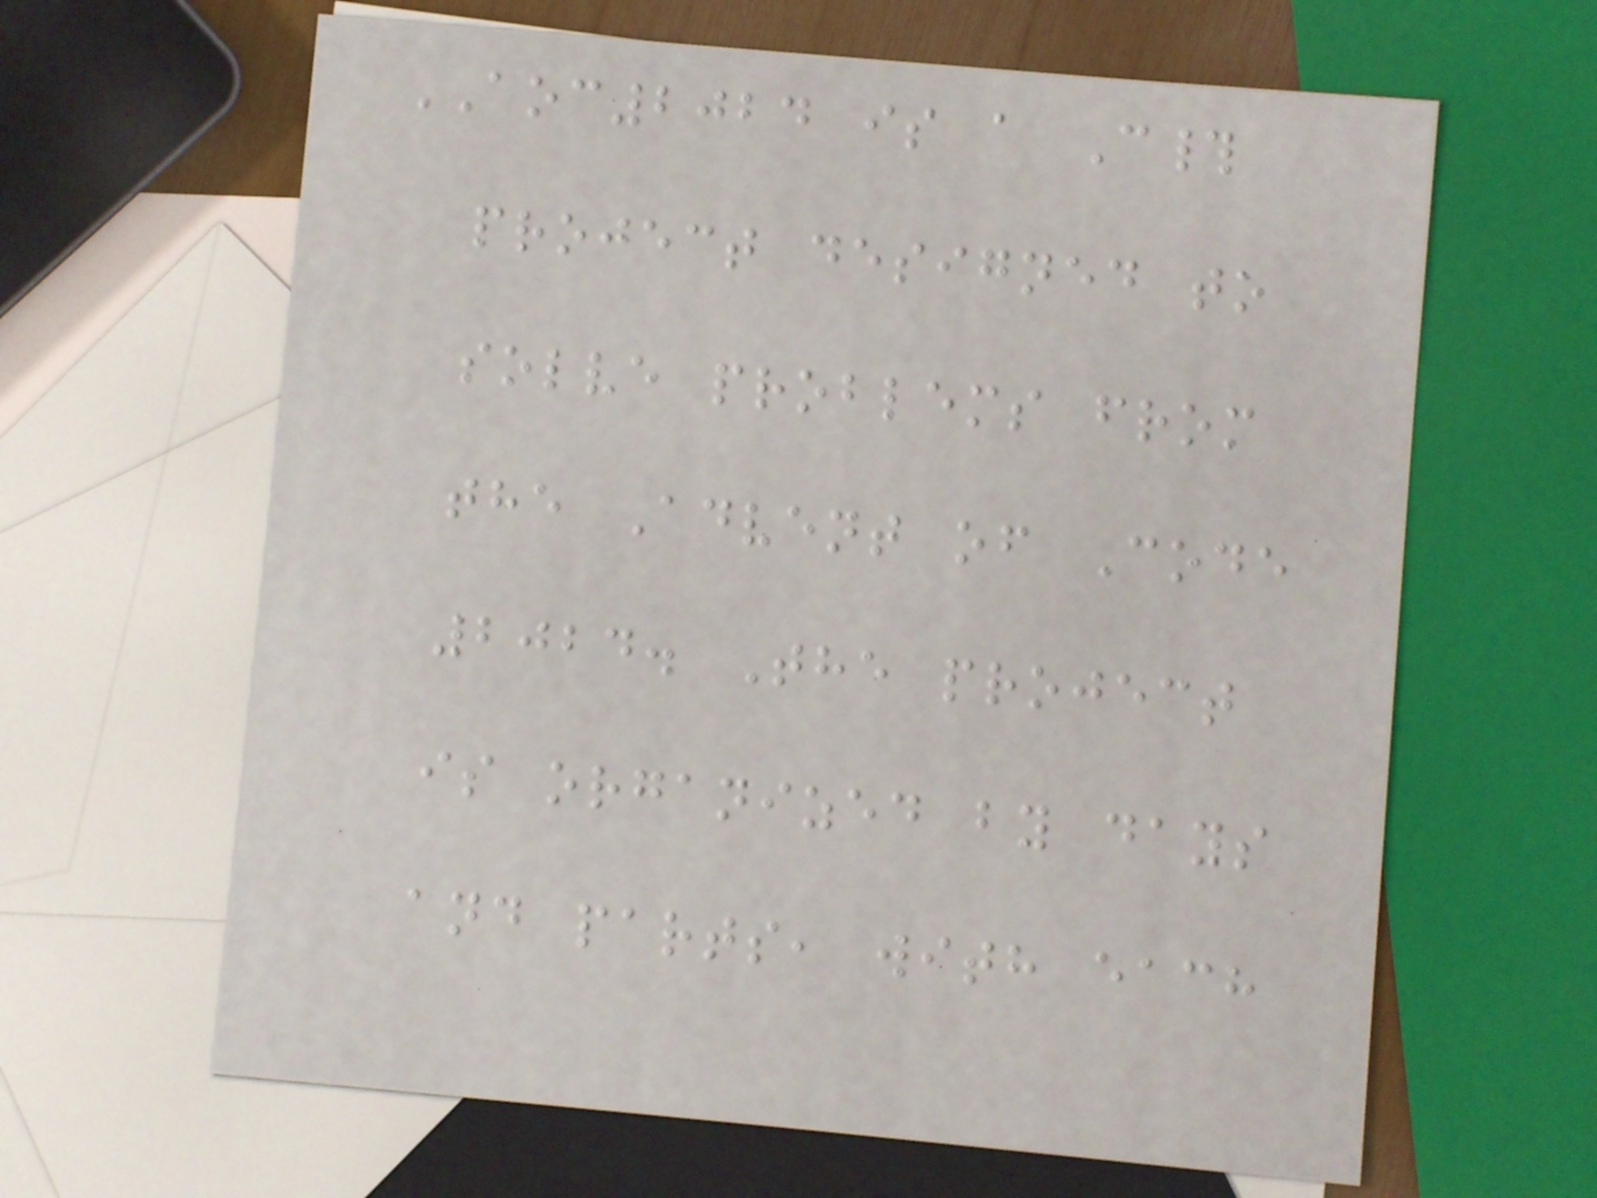AOC2024 is a C#
project designed to
solve problems from
the Advent of Code
2024. The project
is organized by days
and parts, with each
